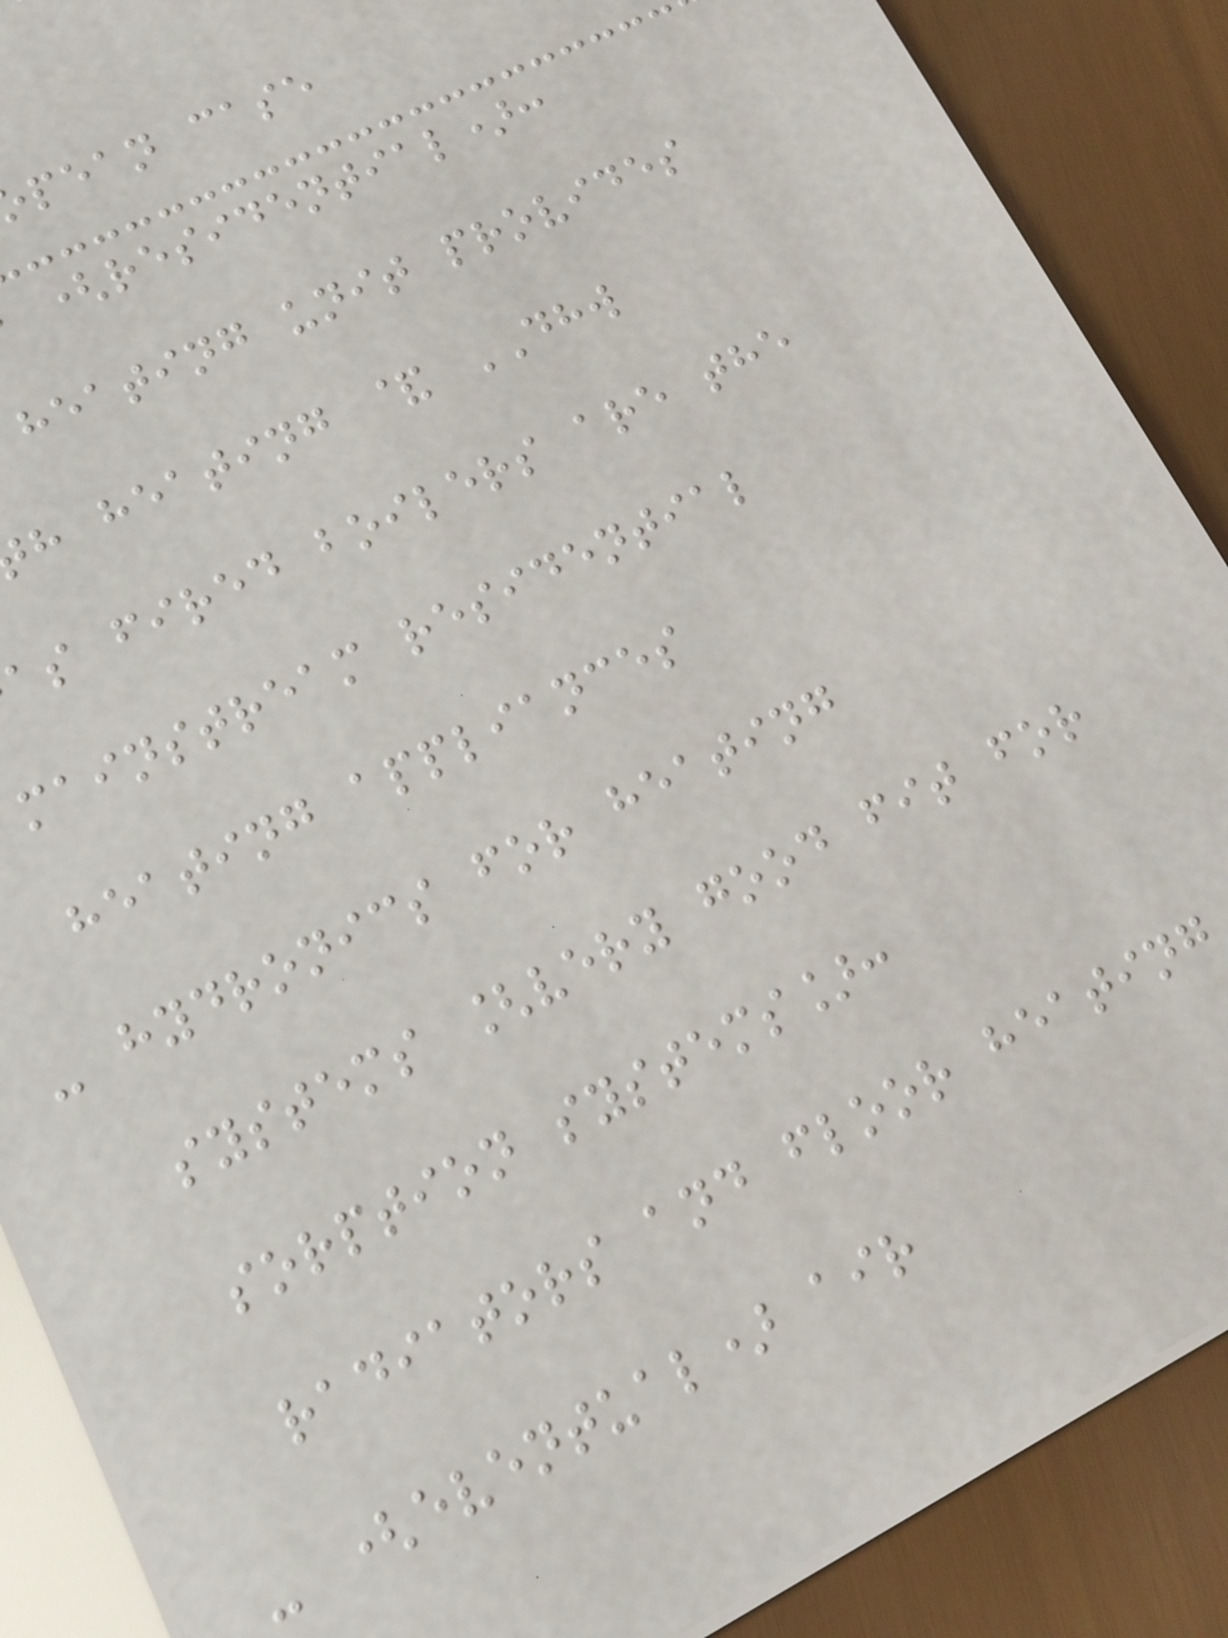pean case
(residential):
heating unit provides
h heating & DHW
as fired boilers are the
mainstream residential
heating appliances
- hydronics for heating
systems [very good fit for
sorption systems]:
radiators and floor heating
- (eventual) air
